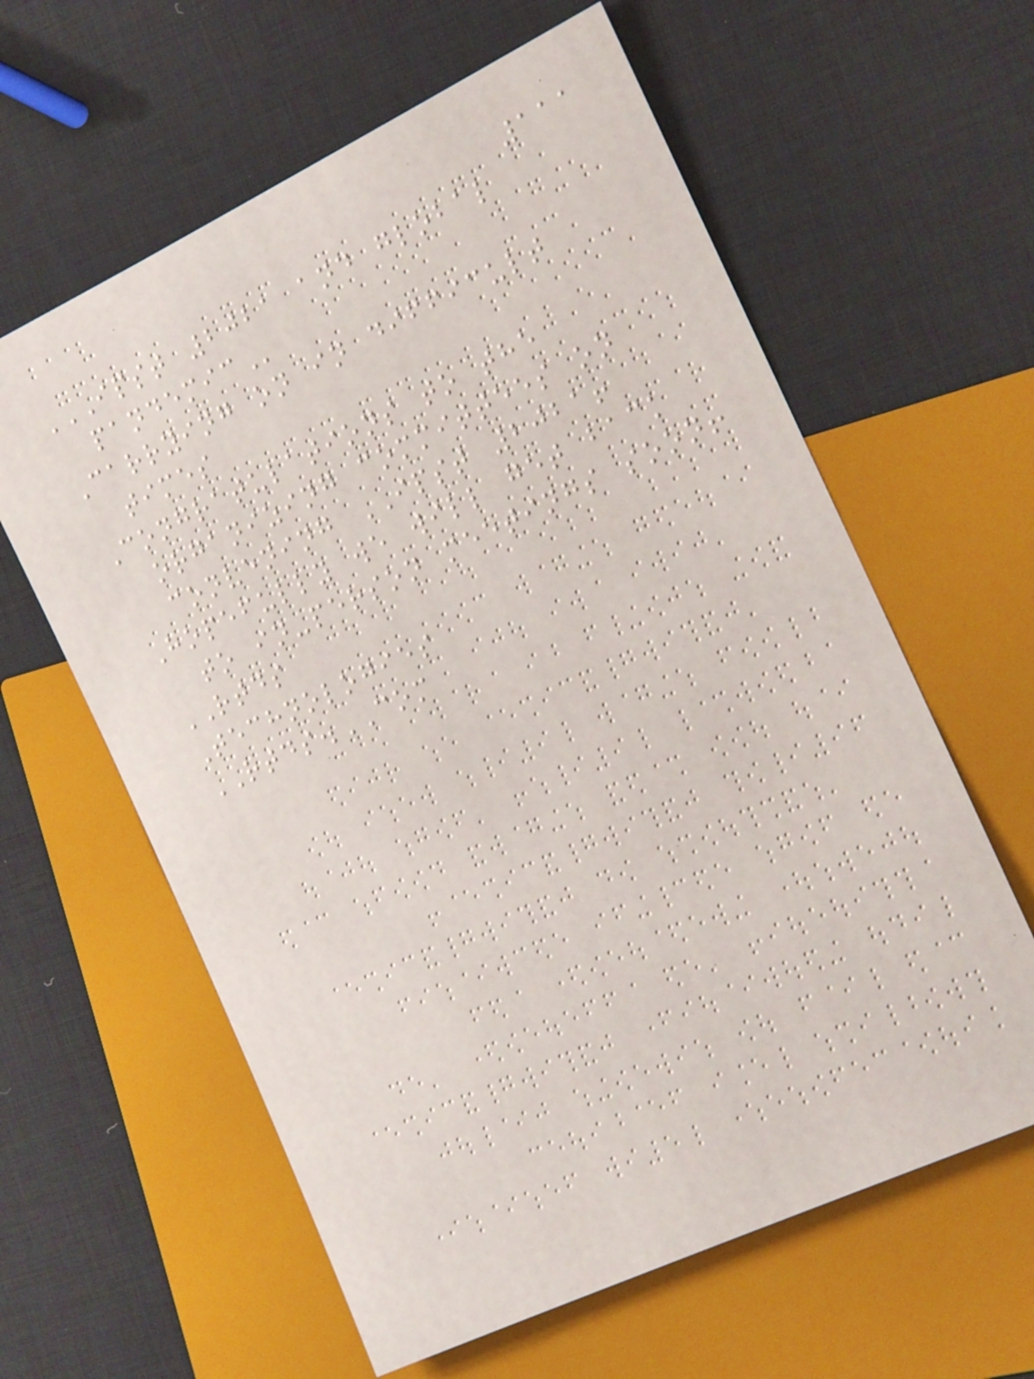111
IPST 2021 AND GLOBAL
PANDEMIC
Carrying on in difficult
times
Congratulations to the
organizing committees on
convening IPST 2021!
Hopefully we will get back
to in-person meetings soon!
RTDS
Technologies
RTDS.COM
